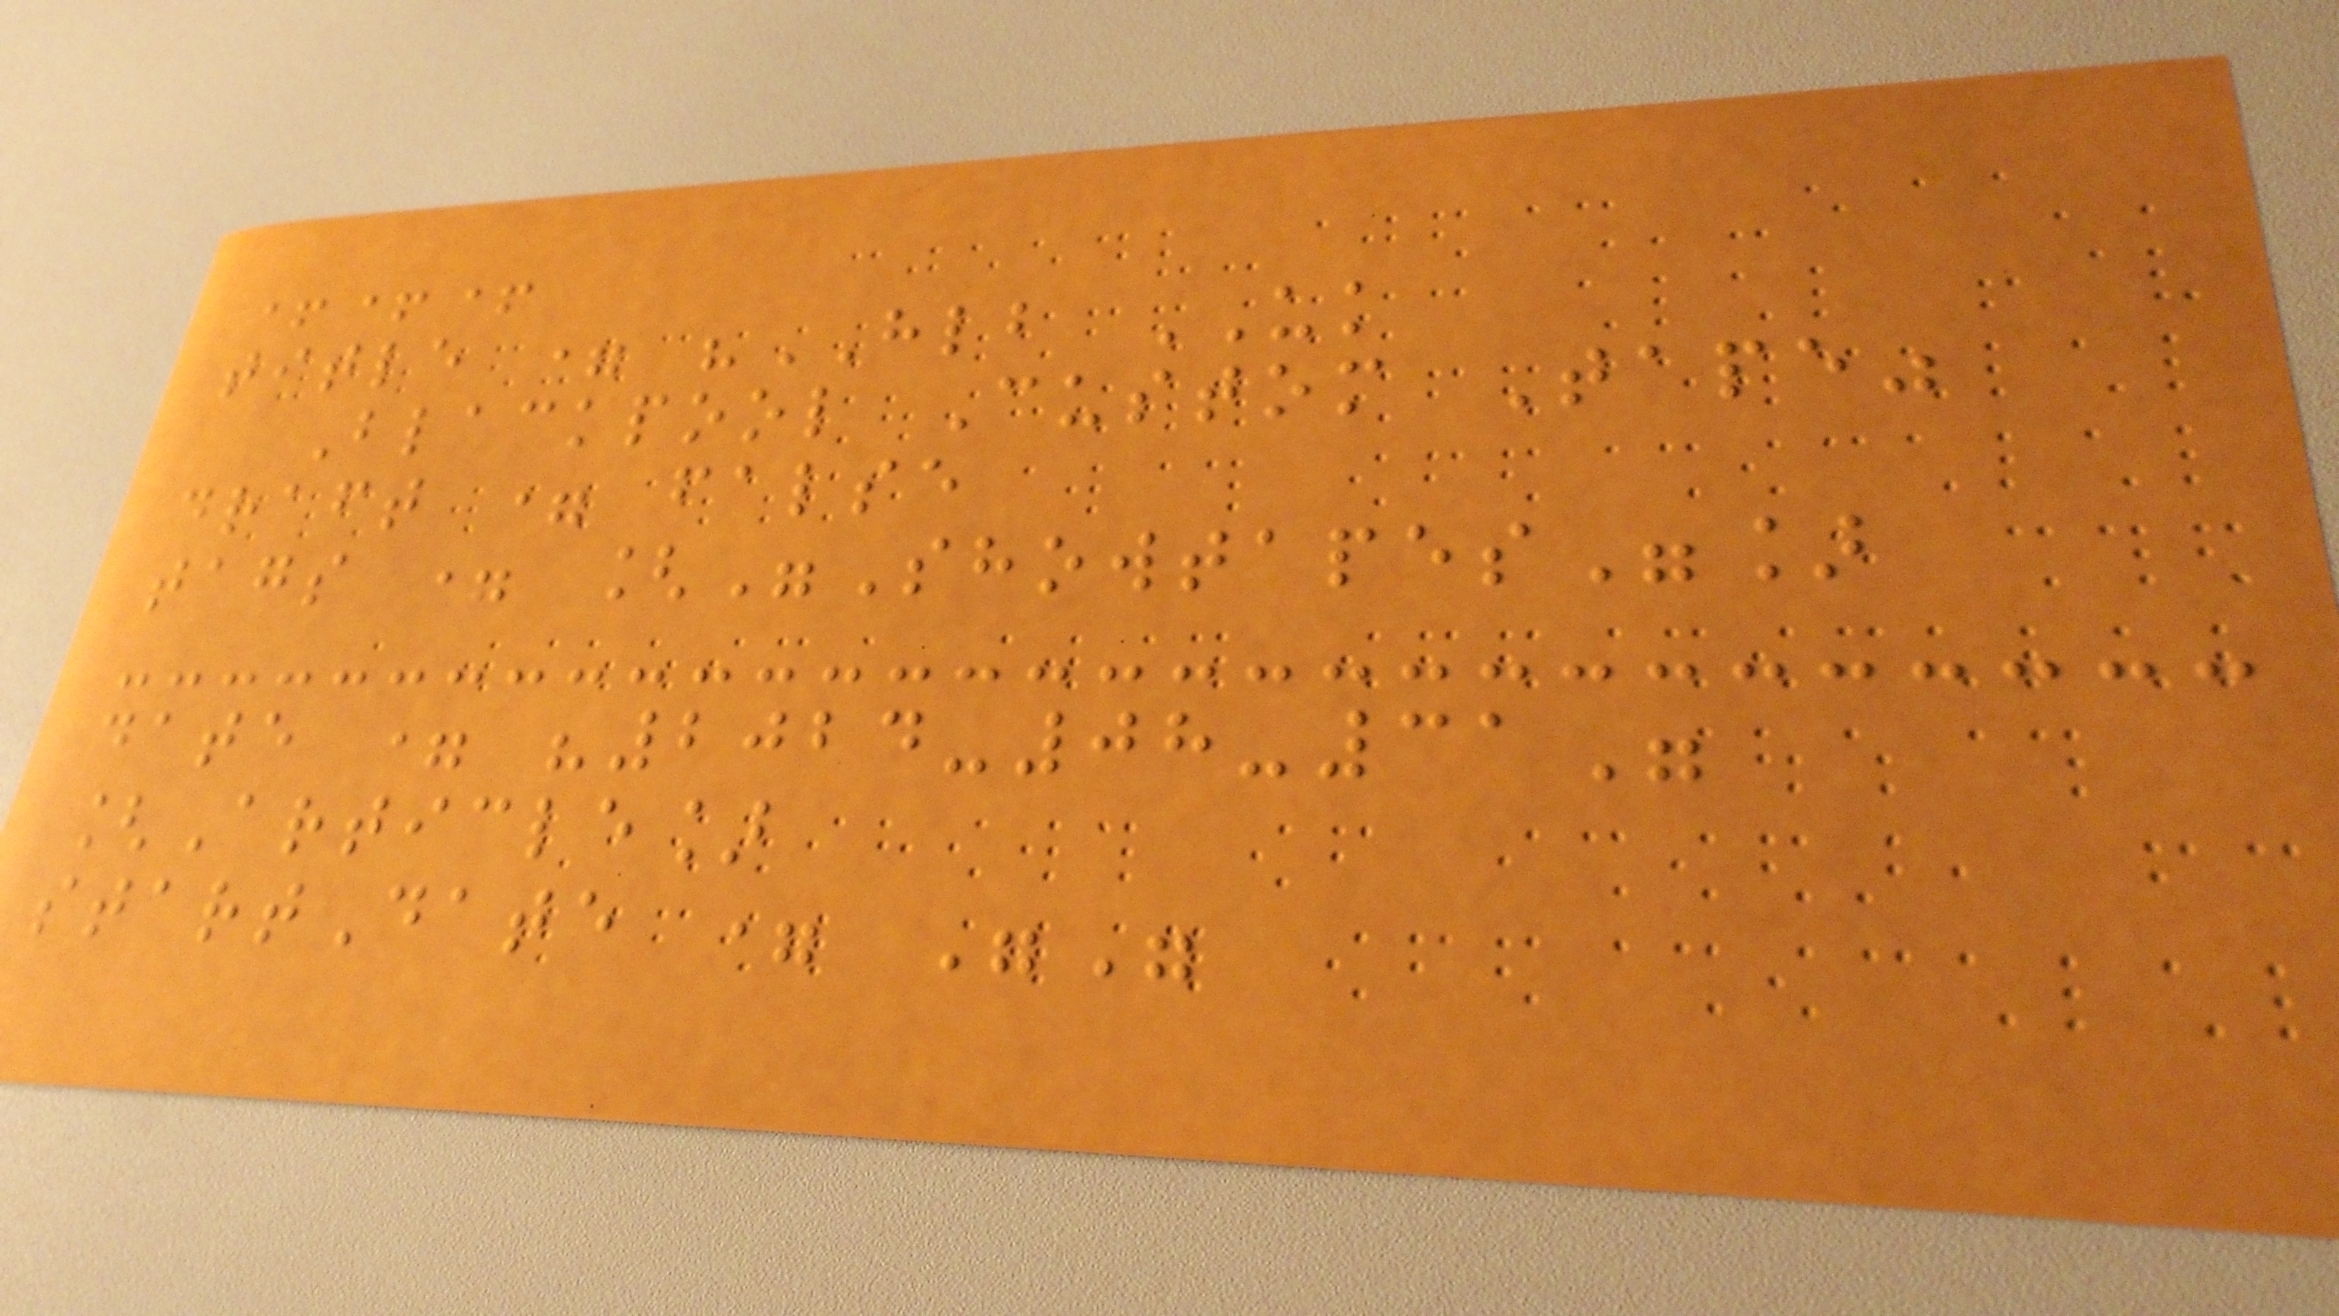+++
title = "HLB UK
Blackpool Custom Tape"
draft = false
tags = ["Showtapes"]
date = "2024-08-31"
[Article]
startDate = ""
